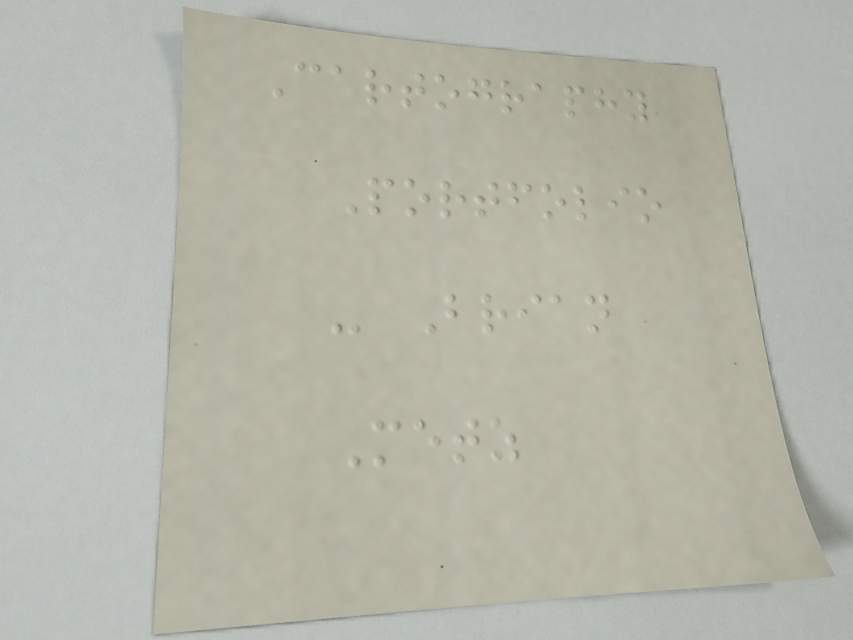Cartography
Portfolio
- Brian
Metz
